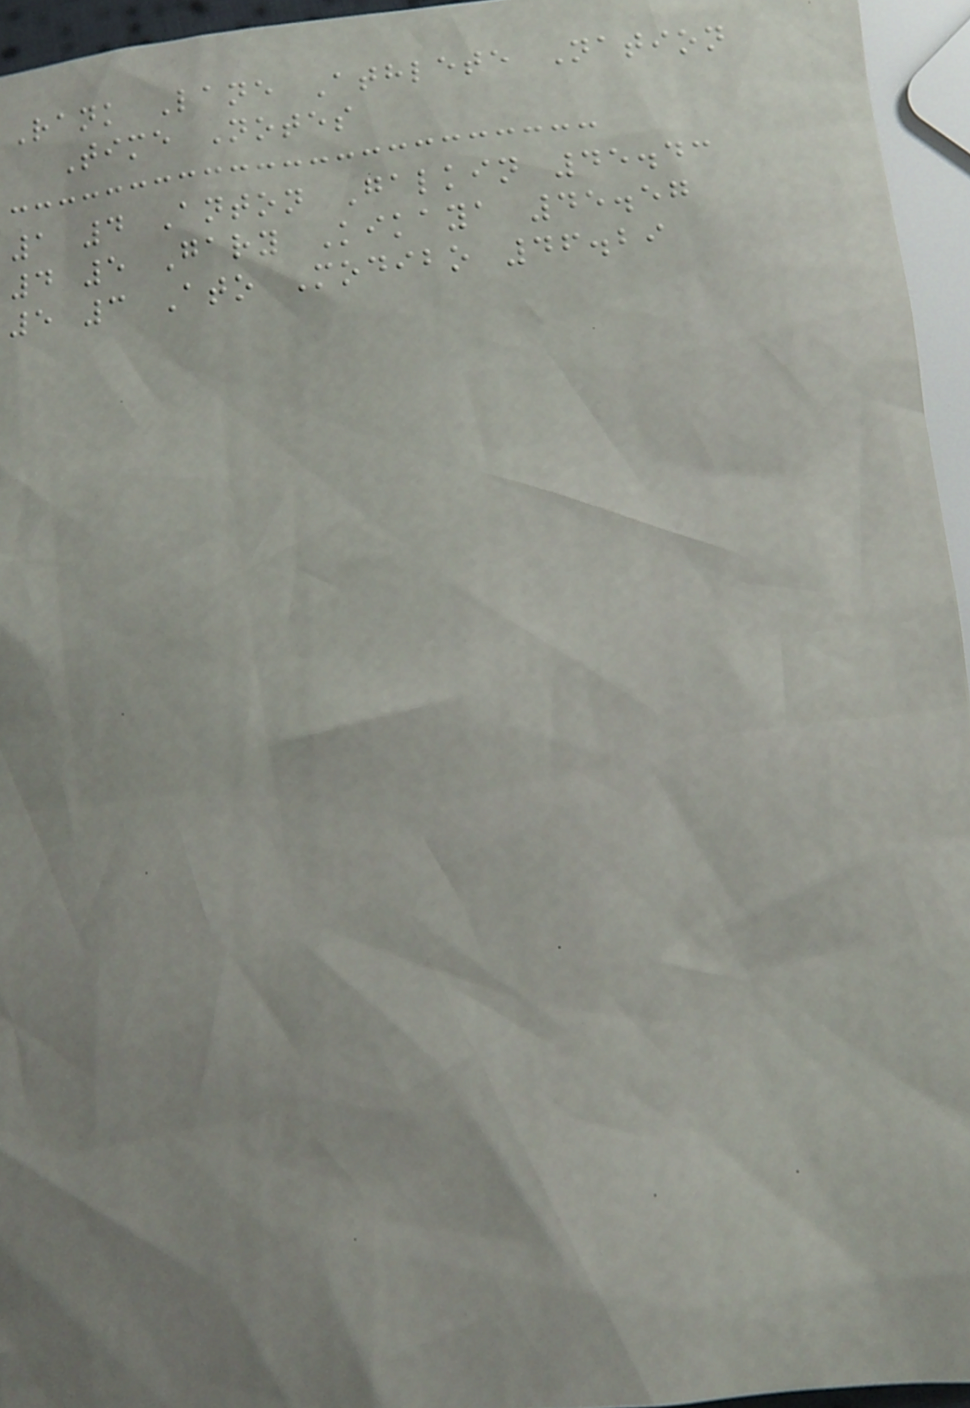Rank Lane Athlete Nation
Time Notes
1 4 Anton Galkin 45.43
4 5 Gary Kikaya 45.57
5 3 Ato Modibo 46.29
